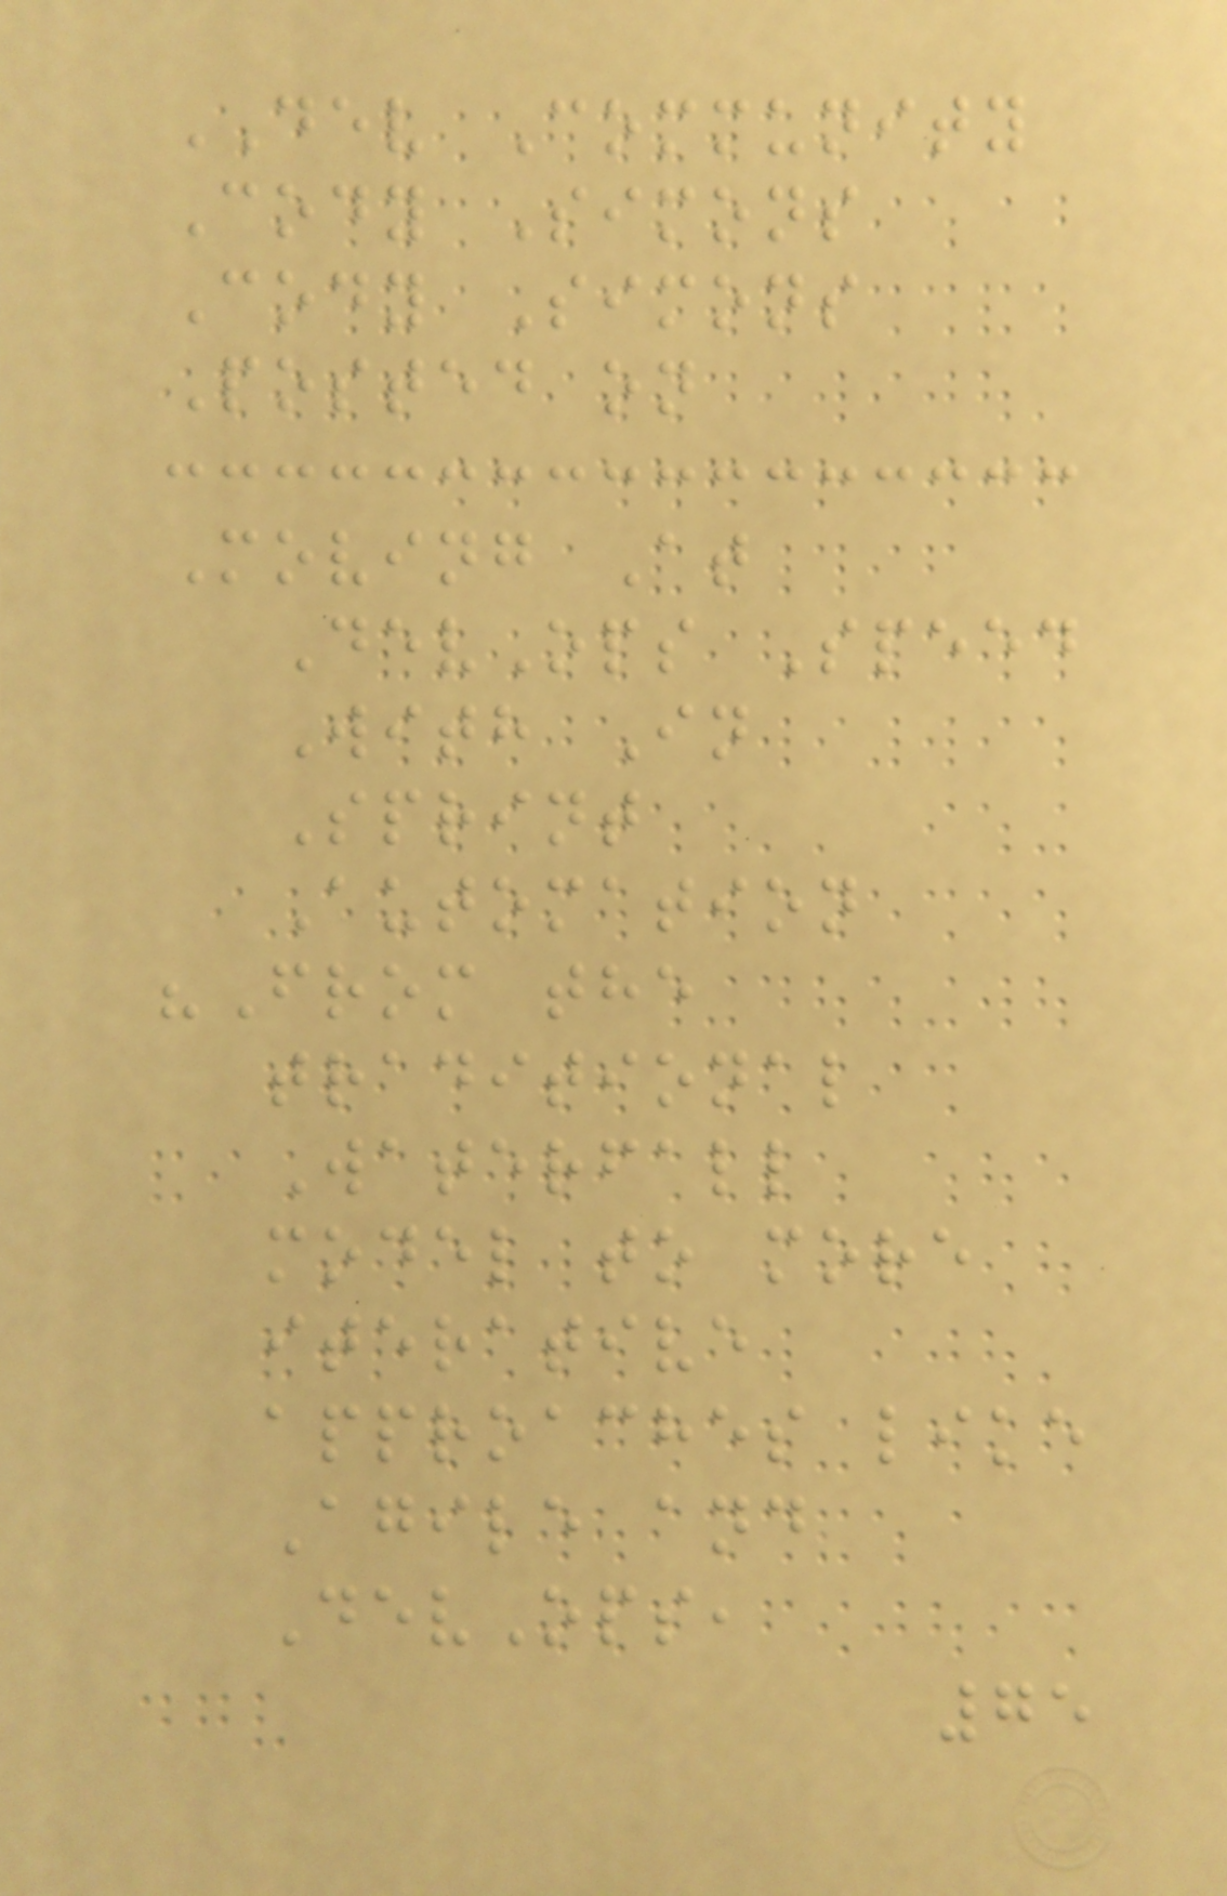DEV Community
Cody Simons
Cody Simons
Posted on
Moving At
DevOps Speed
With In
Sprint
Automation
"From the
traditional
Waterfall
model to more
iterative
approaches like
Agile and
DevOps,
75
